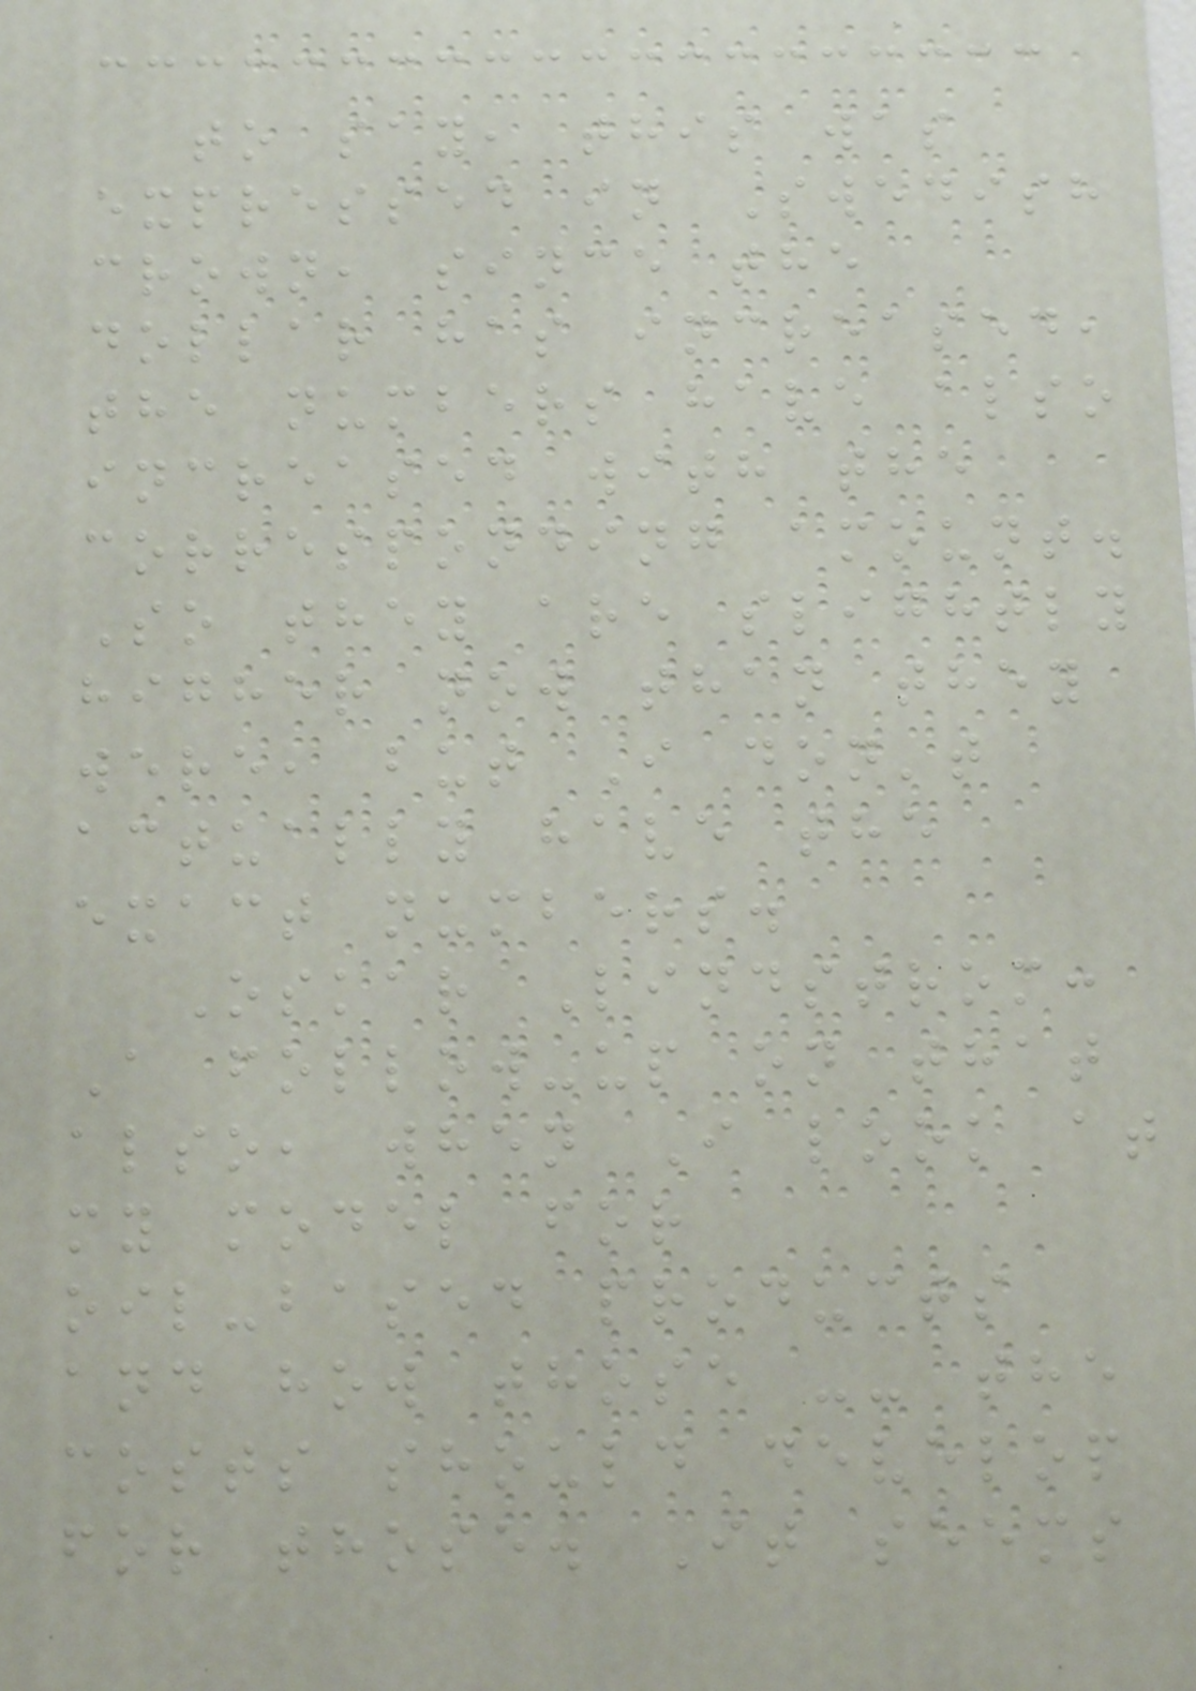to say, this was
expressed in Swedish
crown, since the
dollar has increased,
the numbers have also
increased with the
corresponding amount.
So they are slightly
higher now than they
were, but I don't
actually have the
exact numbers.
Oskar Lindstrom:
A follow-up on that
also, when I look at
my model for
oil-based products
and how those -- the
costs should develop
for those. It seems
